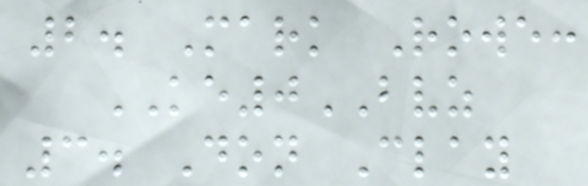2. Mark Rowe:
KE0BVZ
3. Don Clay
